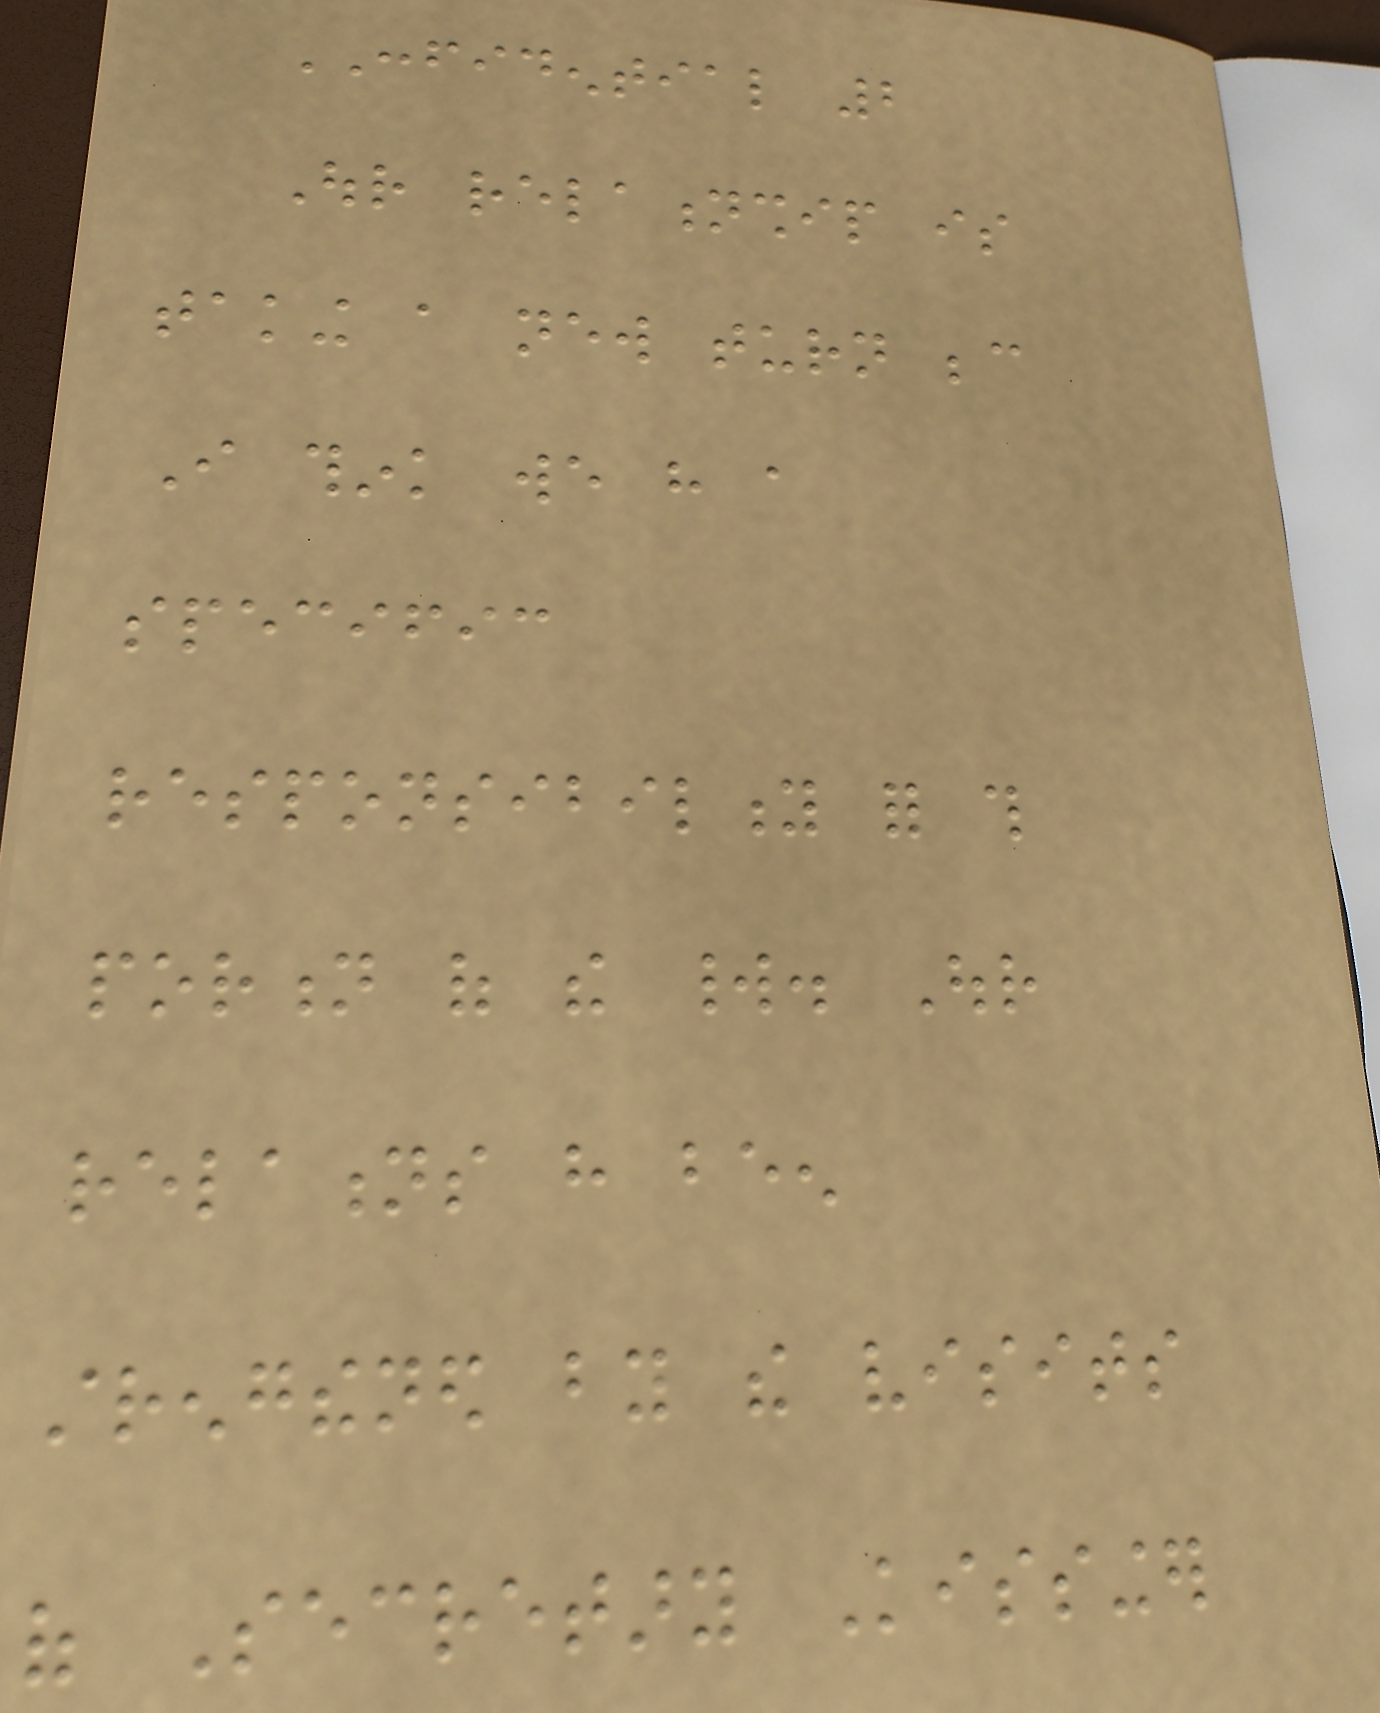CONFIDENTIAL 2
Our relationship is
taking a new turn because
I think we have a
specific
responsibility for this
portion of the world. Our
relations have been
strengthened by the visits
of Secretary Kissinger
